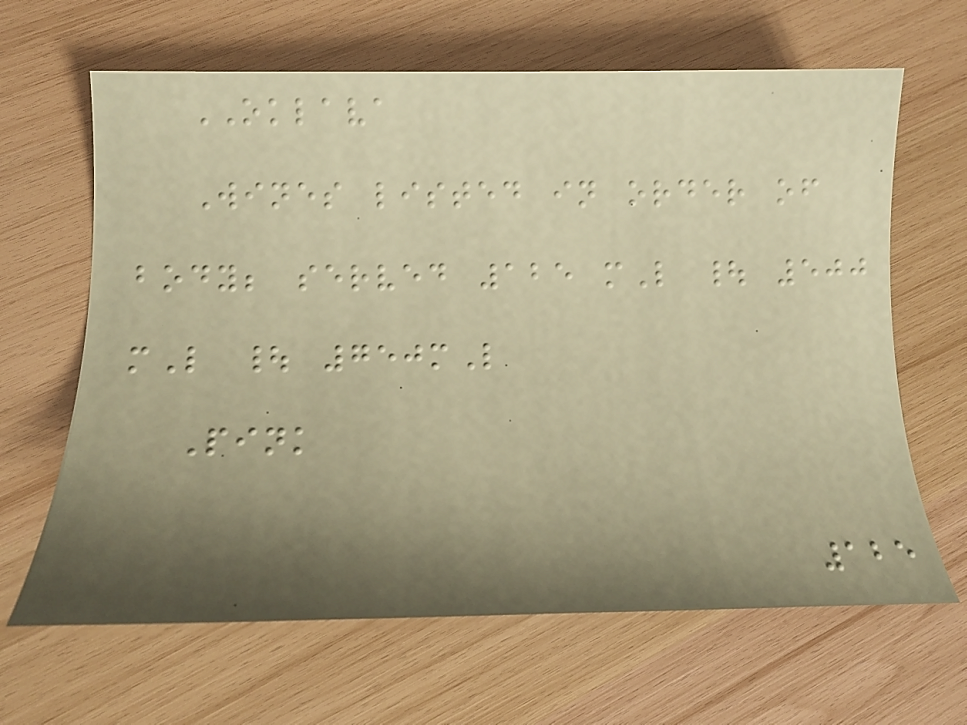OKLAVA
Wines listed in order of
body; served 125 mL | 500
mL | 750mL
Pink
125
